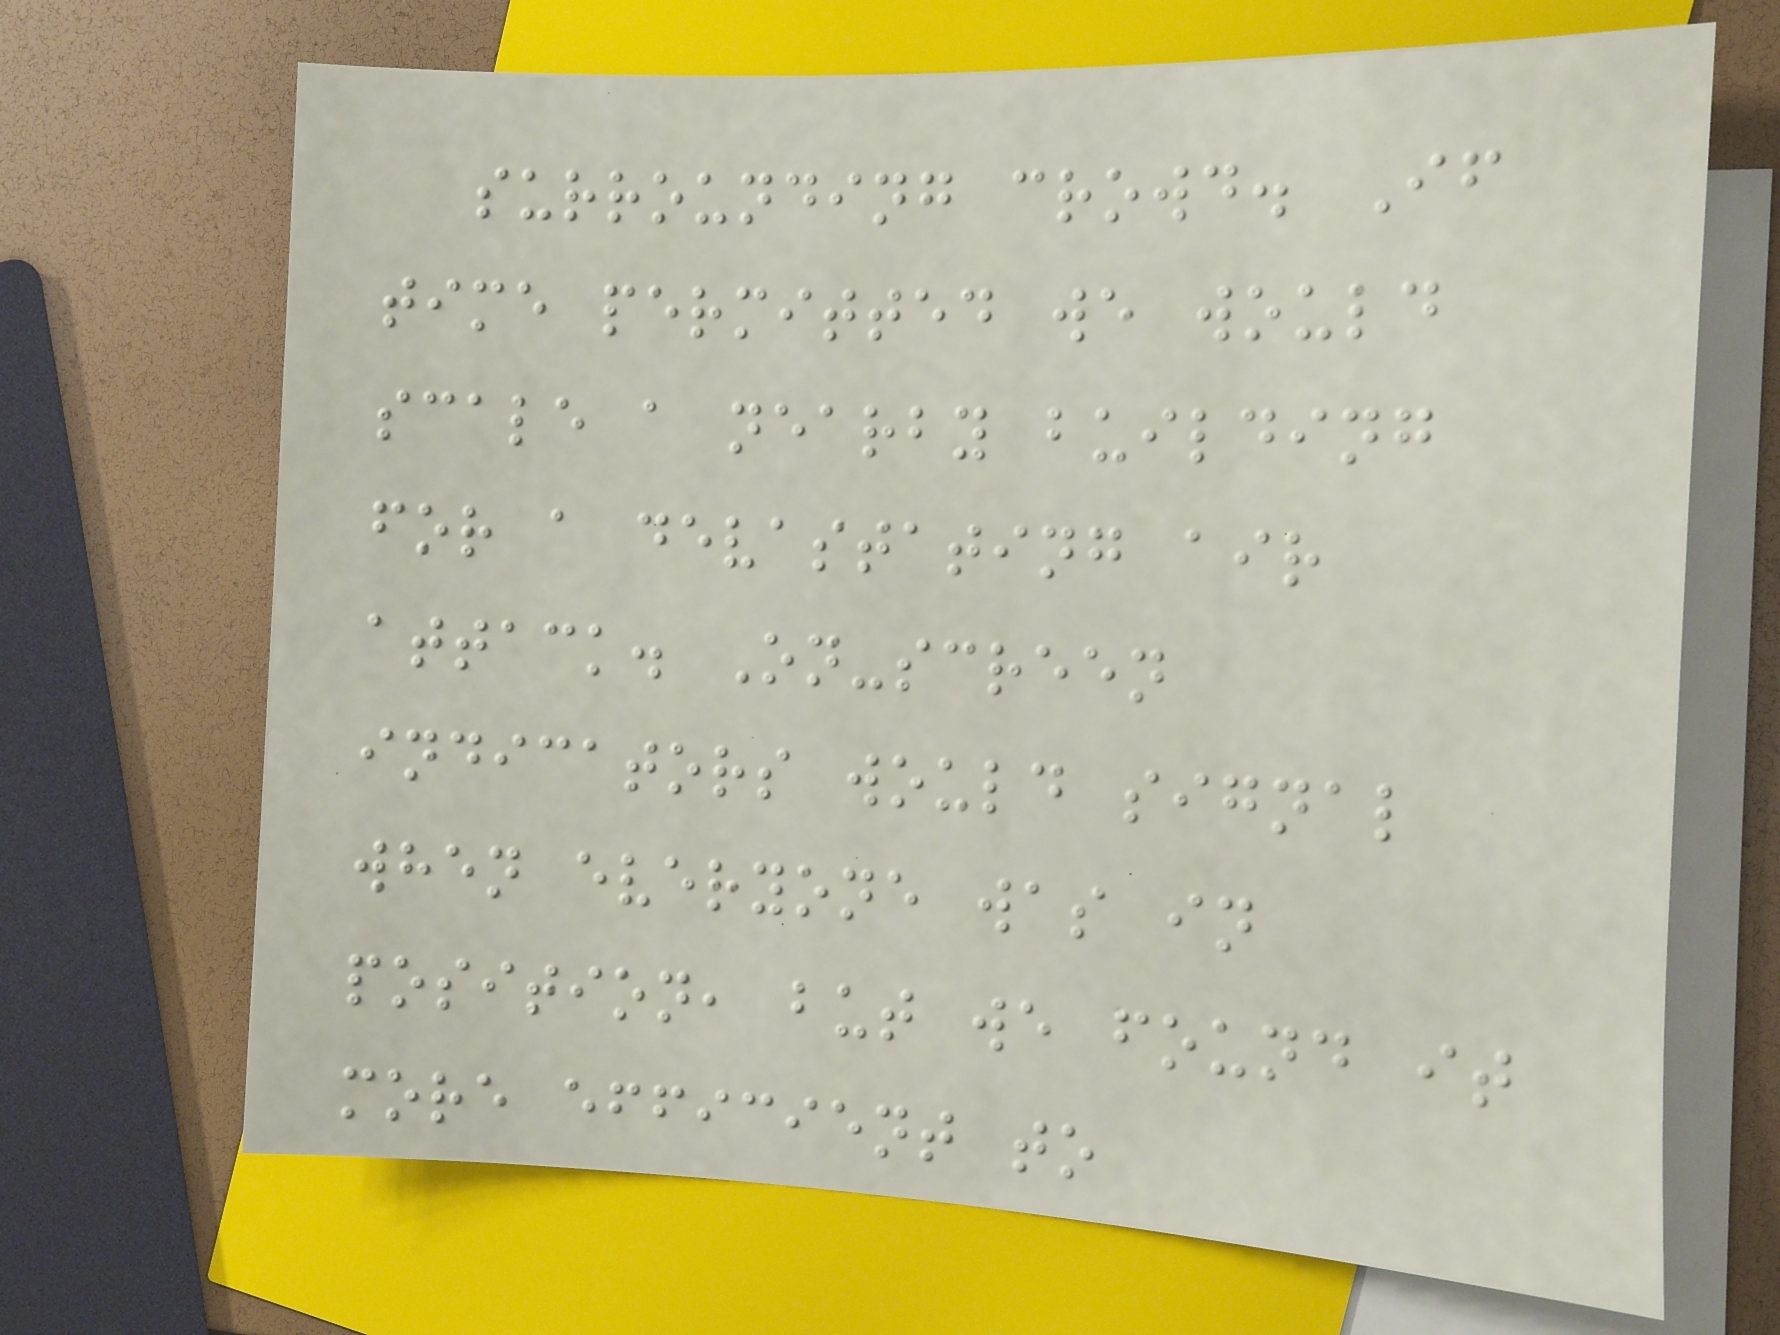surrounding crowd. If
time permitted we would
scale a nearby building
for a devastating air
attack. On-screen
indicators would signal
when everyone was in
position, but we found it
more efficient to
